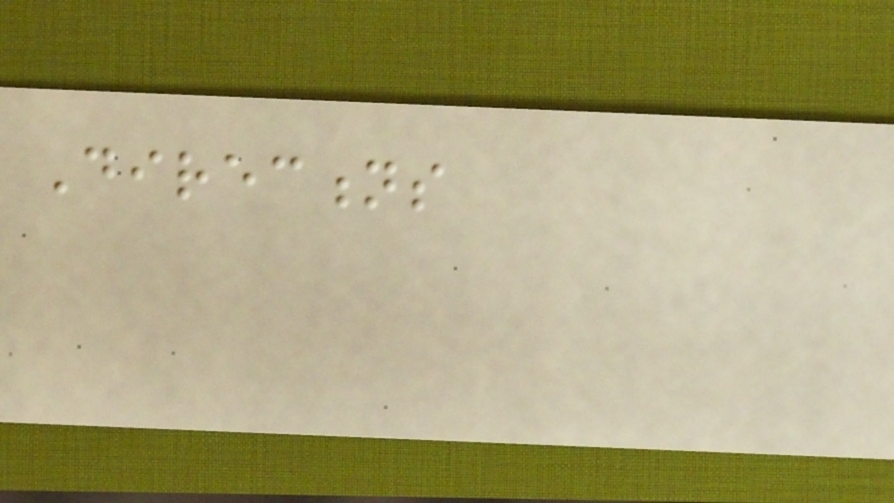Directions
